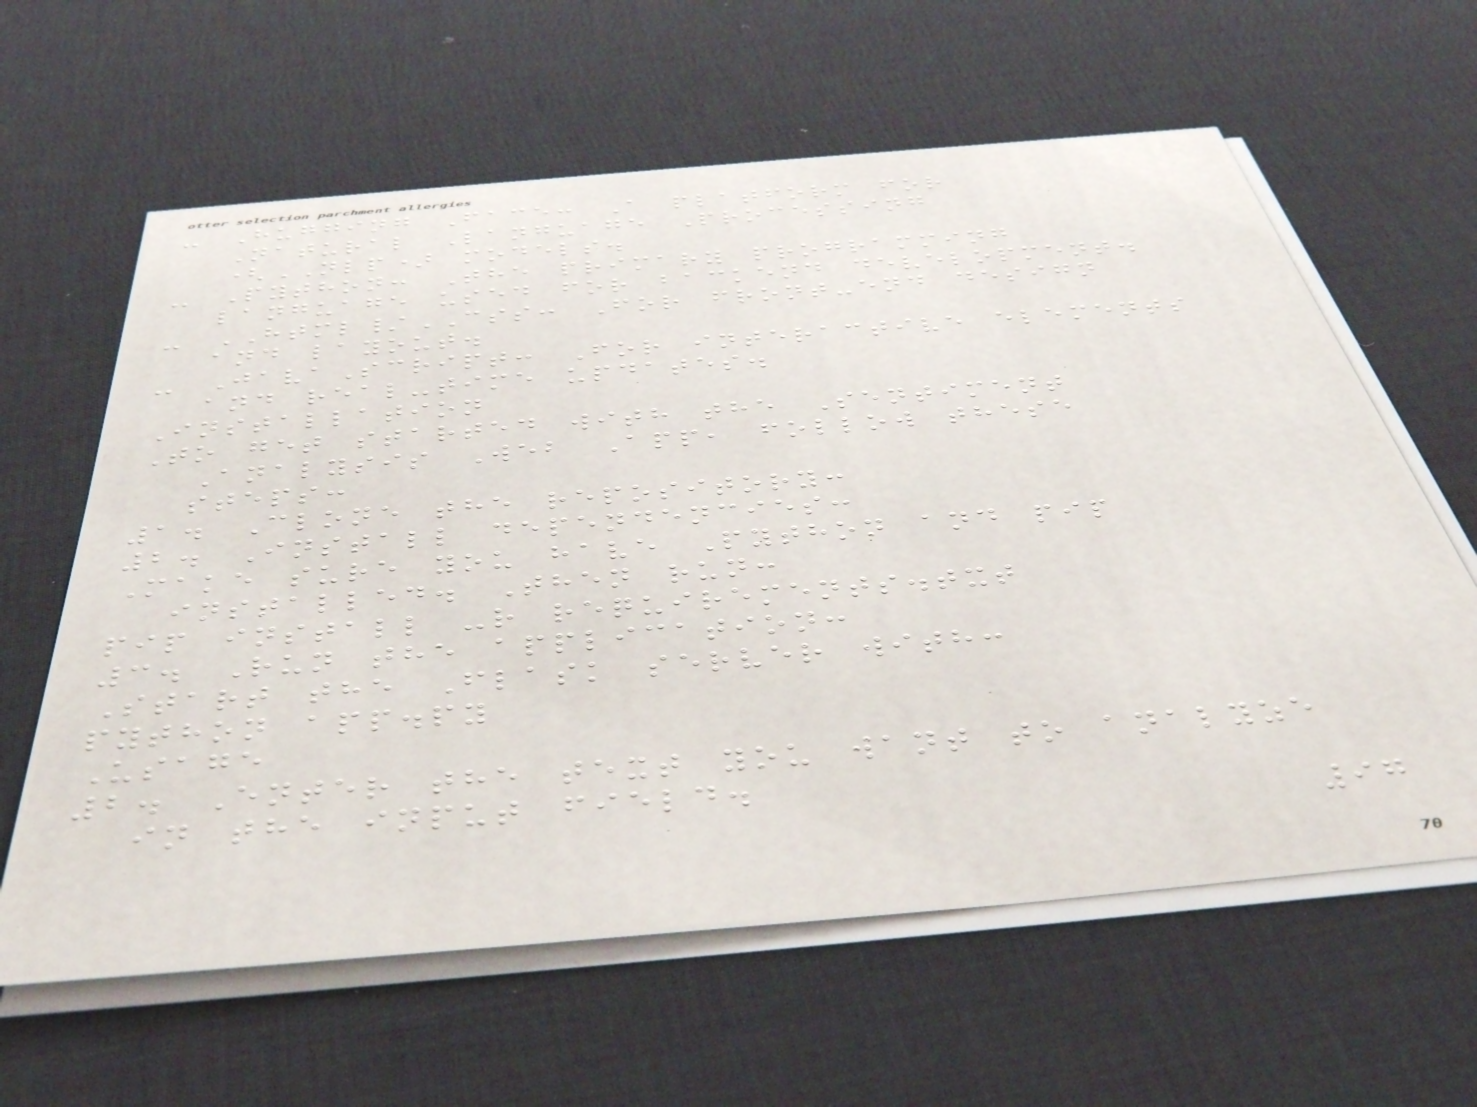- Hugging Face: A platform for
Natural Language Processing
(NLP) models.
- Python: The primary programming
language used for backend development.
- HTML/CSS: For front-end design
and layout.
- JavaScript: For interactive elements
and real-time updates.
Installation
To get started with the Sentiment
Analysis Web App, follow these
steps:
1. Clone the repository:
2. Install dependencies:
Make sure you have Python and pip
installed. Then run:
pip install -r requirements.txt
3. Run the application:
Start the Flask server with:
python app.py
Usage
2. Enter the text you want to analyze
in the input field.
97
